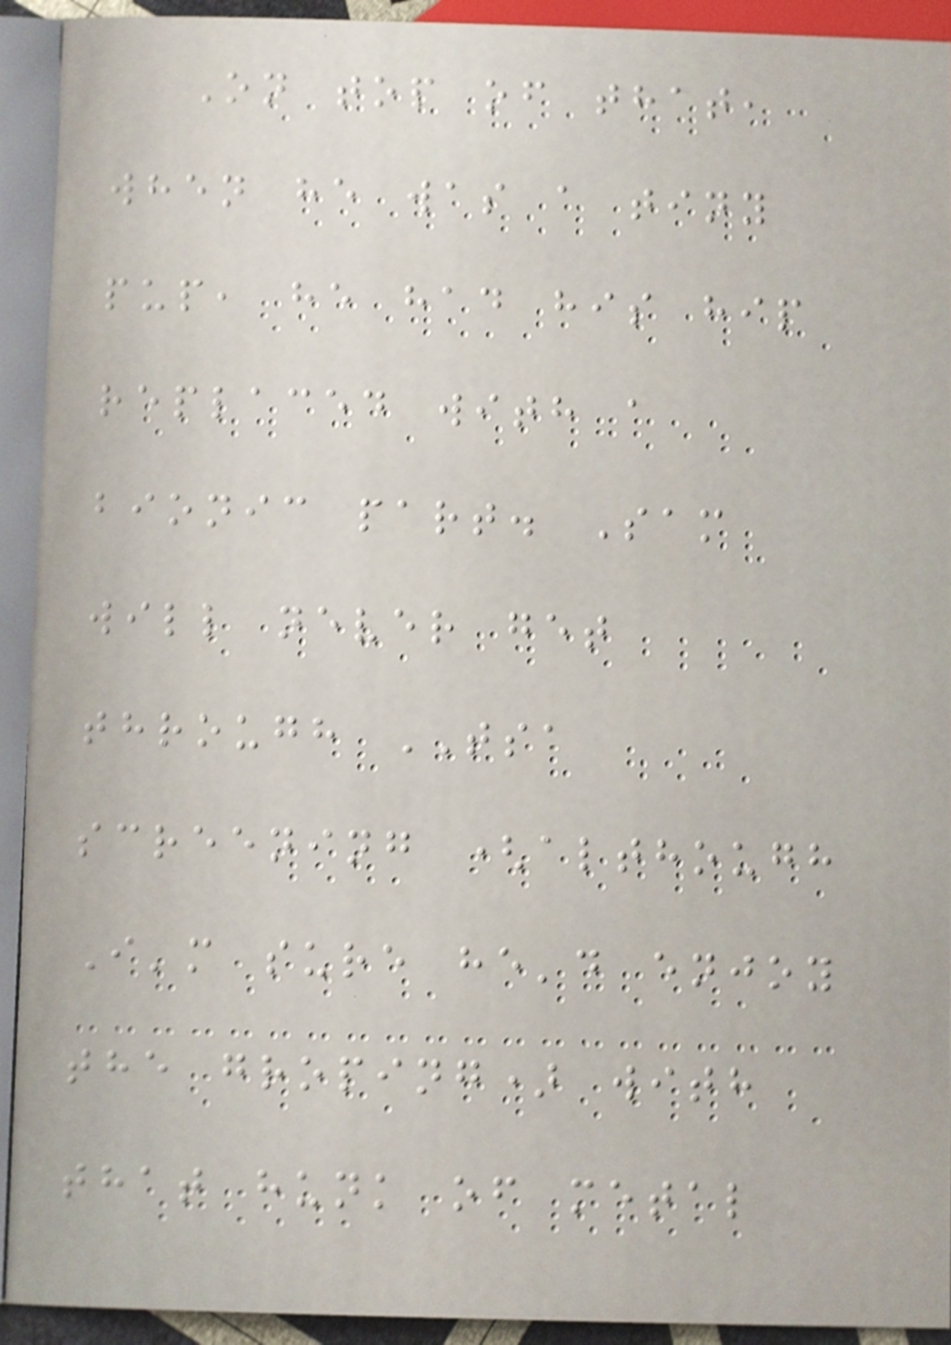On top of that,
when he was a tiny
pup, he had his hip
replaced with a
bionic part. Sam
will never get
through TSA
screening (although
I'm sure he'd enjoy
the groping) with
that hunk of metal
